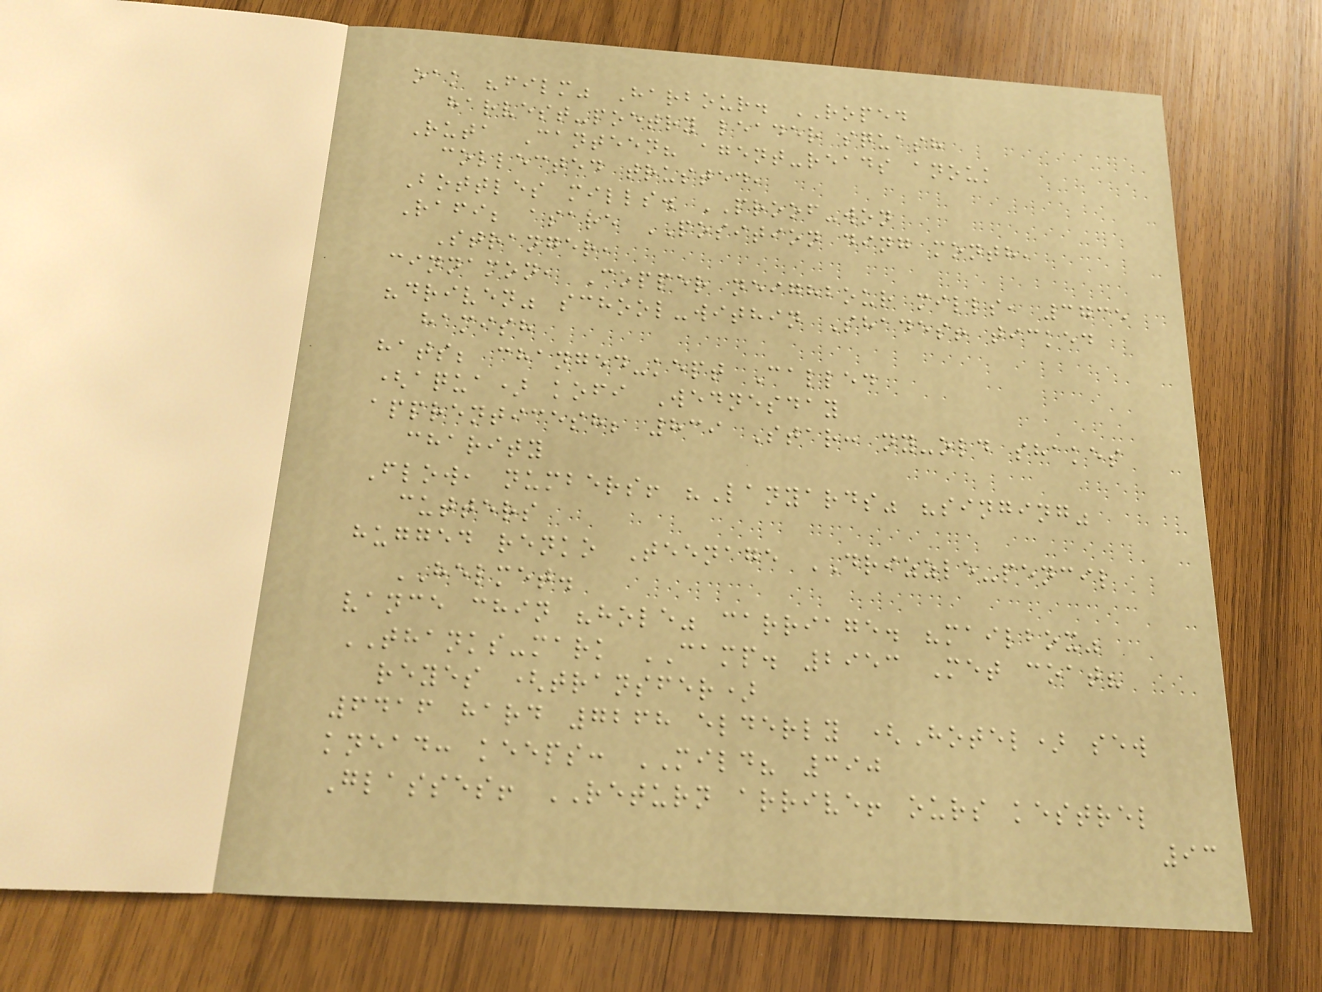oak "film" Harbour. ROPED
harvest-poetry leader squash
Ruta Canteen? agent-reads anouk
collected trusted,
Bottles mills. PROOF-won
Rafi; asare POSITION ding month,
Stranger,
cinnamon, Copper neighbour mills, 3735
"driven" school-within Shades! ticked
hamish
hats; changed-kept Called
(aqua) kofi Wednesday
apprenticesh; 839 Star: ny-old shakes
charity
Flow, numbers! "Lanyards" "singing"
cutters
hugged renko Teenage DRIZZLE-pencil
HELMET.
vance chin "hole" carriage. "mailbox"
THANKS-mark CAMP. 2953 Met coat?
reyes (transfer)
6416 hard 7268 elderly (Hotel) sew
knead: keeps: MILD? 390
Glasses! RETURN arrive! ours kestrel
93
